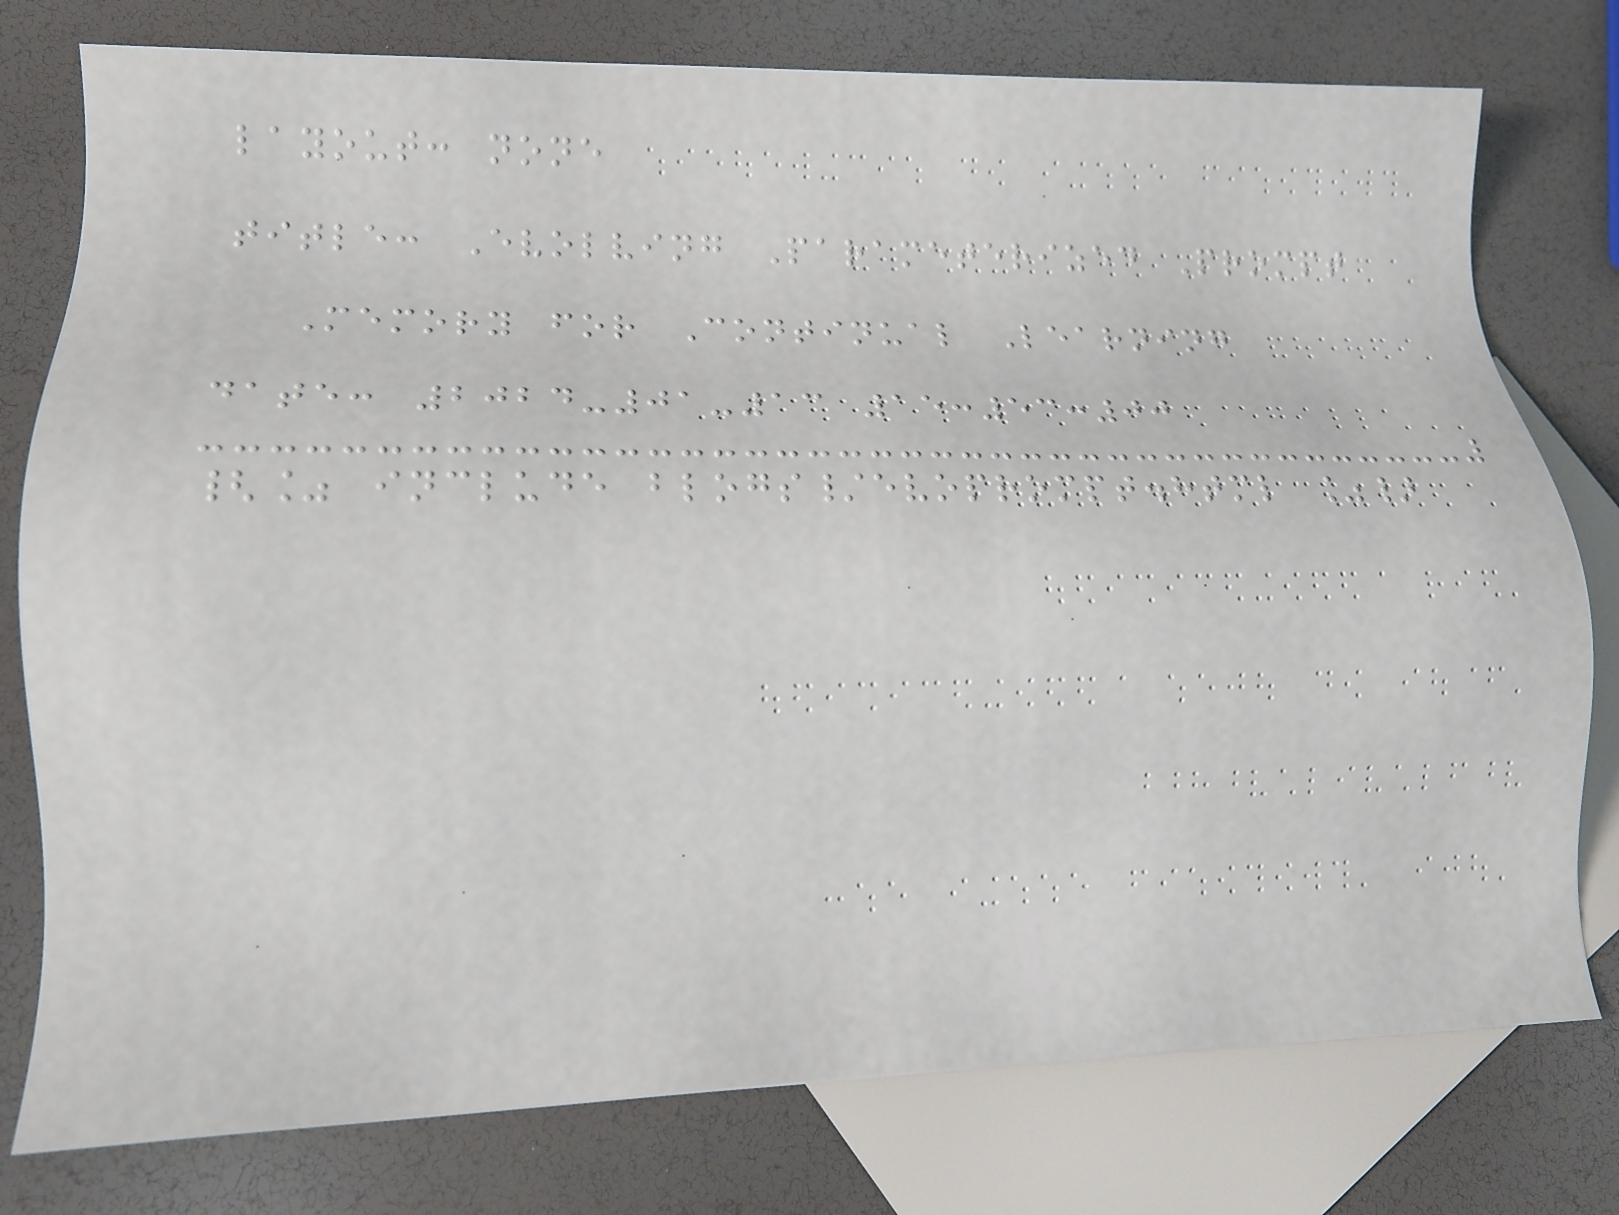layout: none
title: Evolving Parameterized Prompt
Memory for Continual Learning
date: 2024-01-13 15:53:00
{% include blogs/evoprompt.html %}
